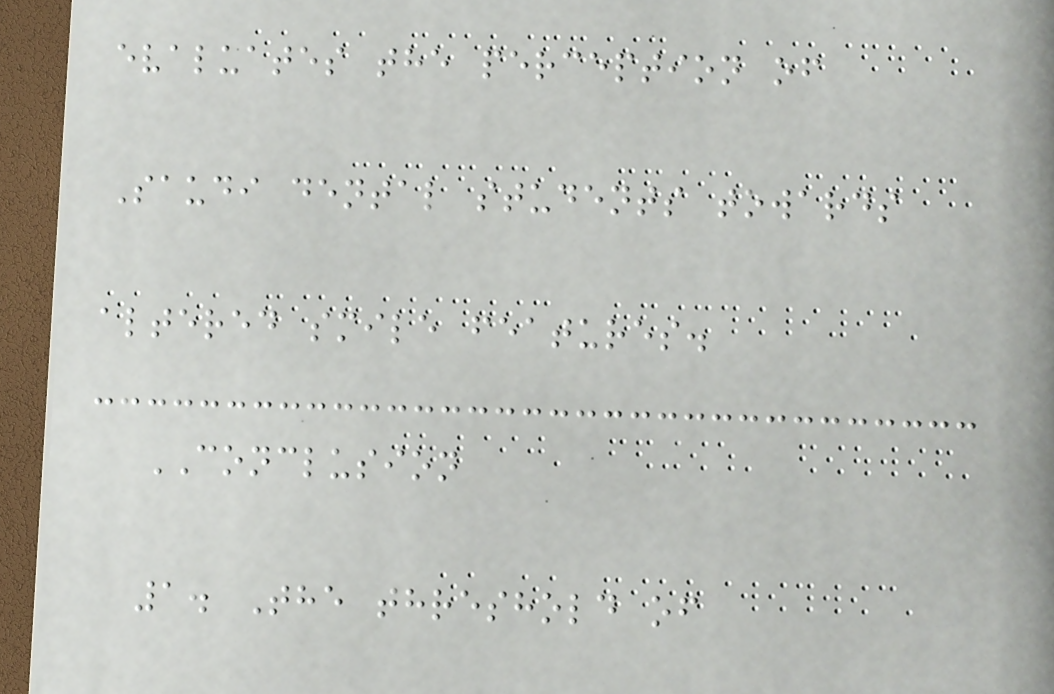evaluates the perception of
Saudi dental students towards
altered smile features.
CONCLUSION
1. The threshold of
